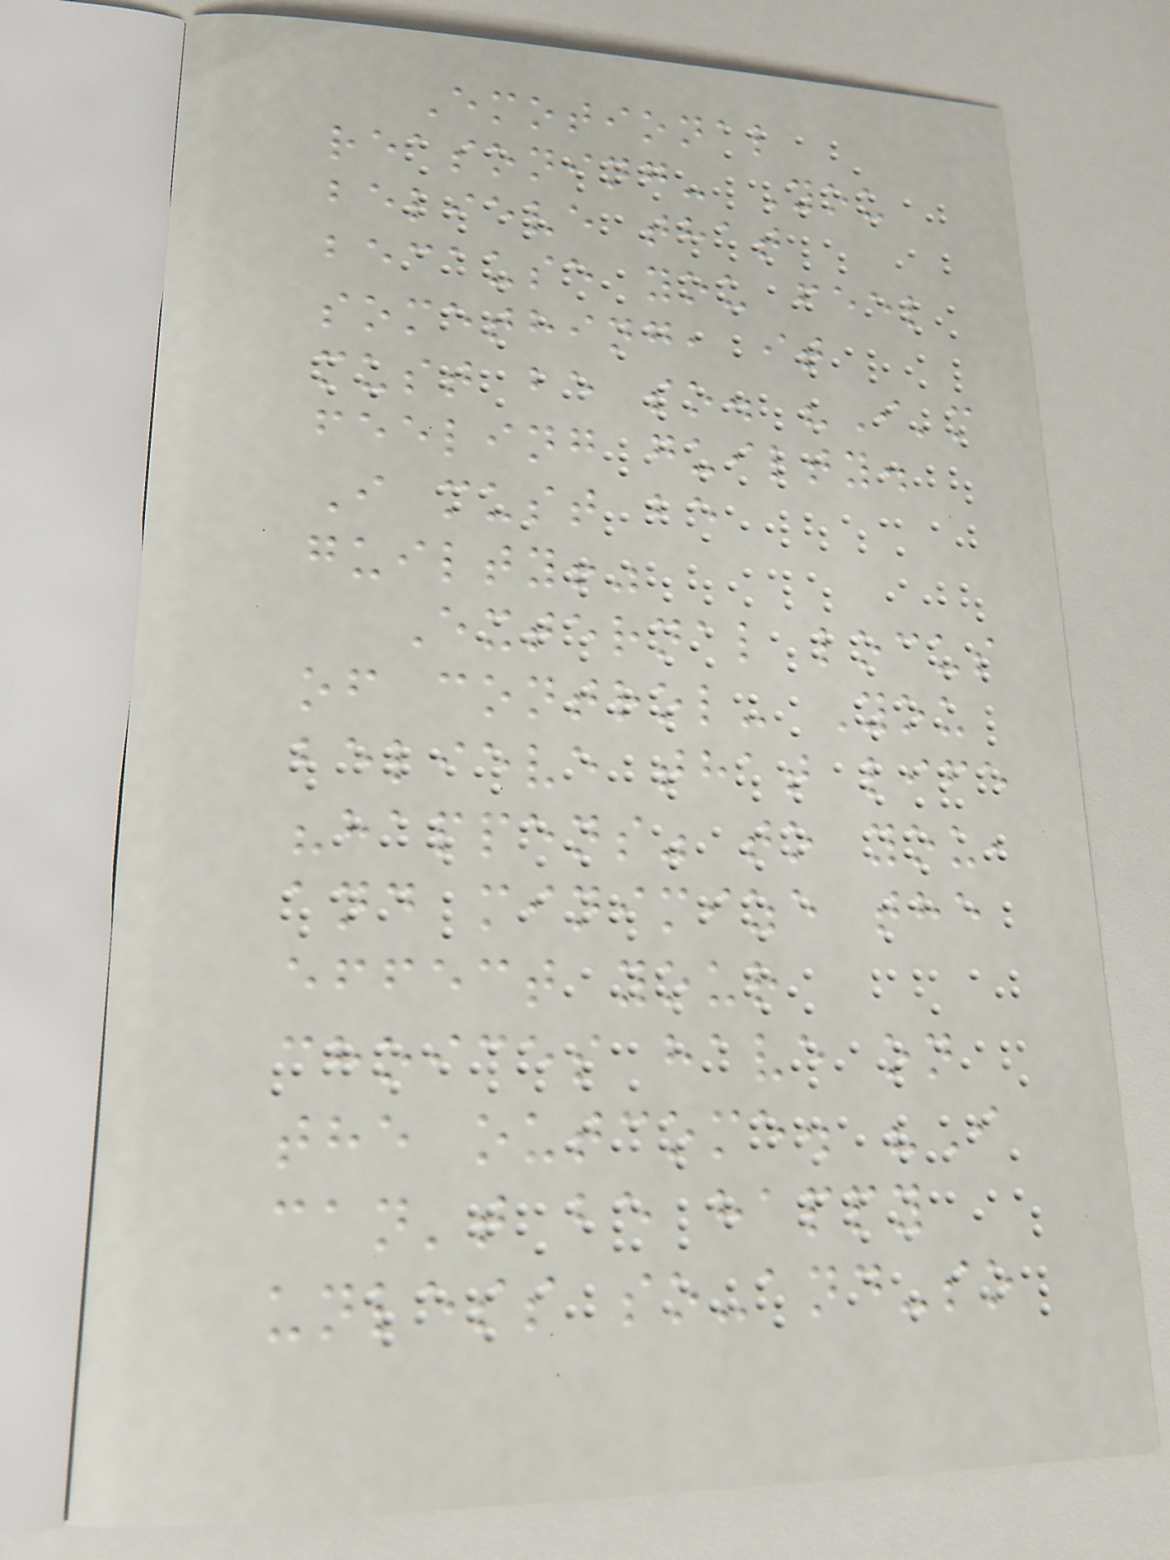Emotional
reasoning- You
believe that
because you feel
something, it
must be so. "I'm
feeling guilty.
I must be
guilty!"
External locus
of control- You
believe that life
"happens" to you,
and minimize the
effect your
choices have on
the outcome. "I
can't be happy
unless so-and-so
